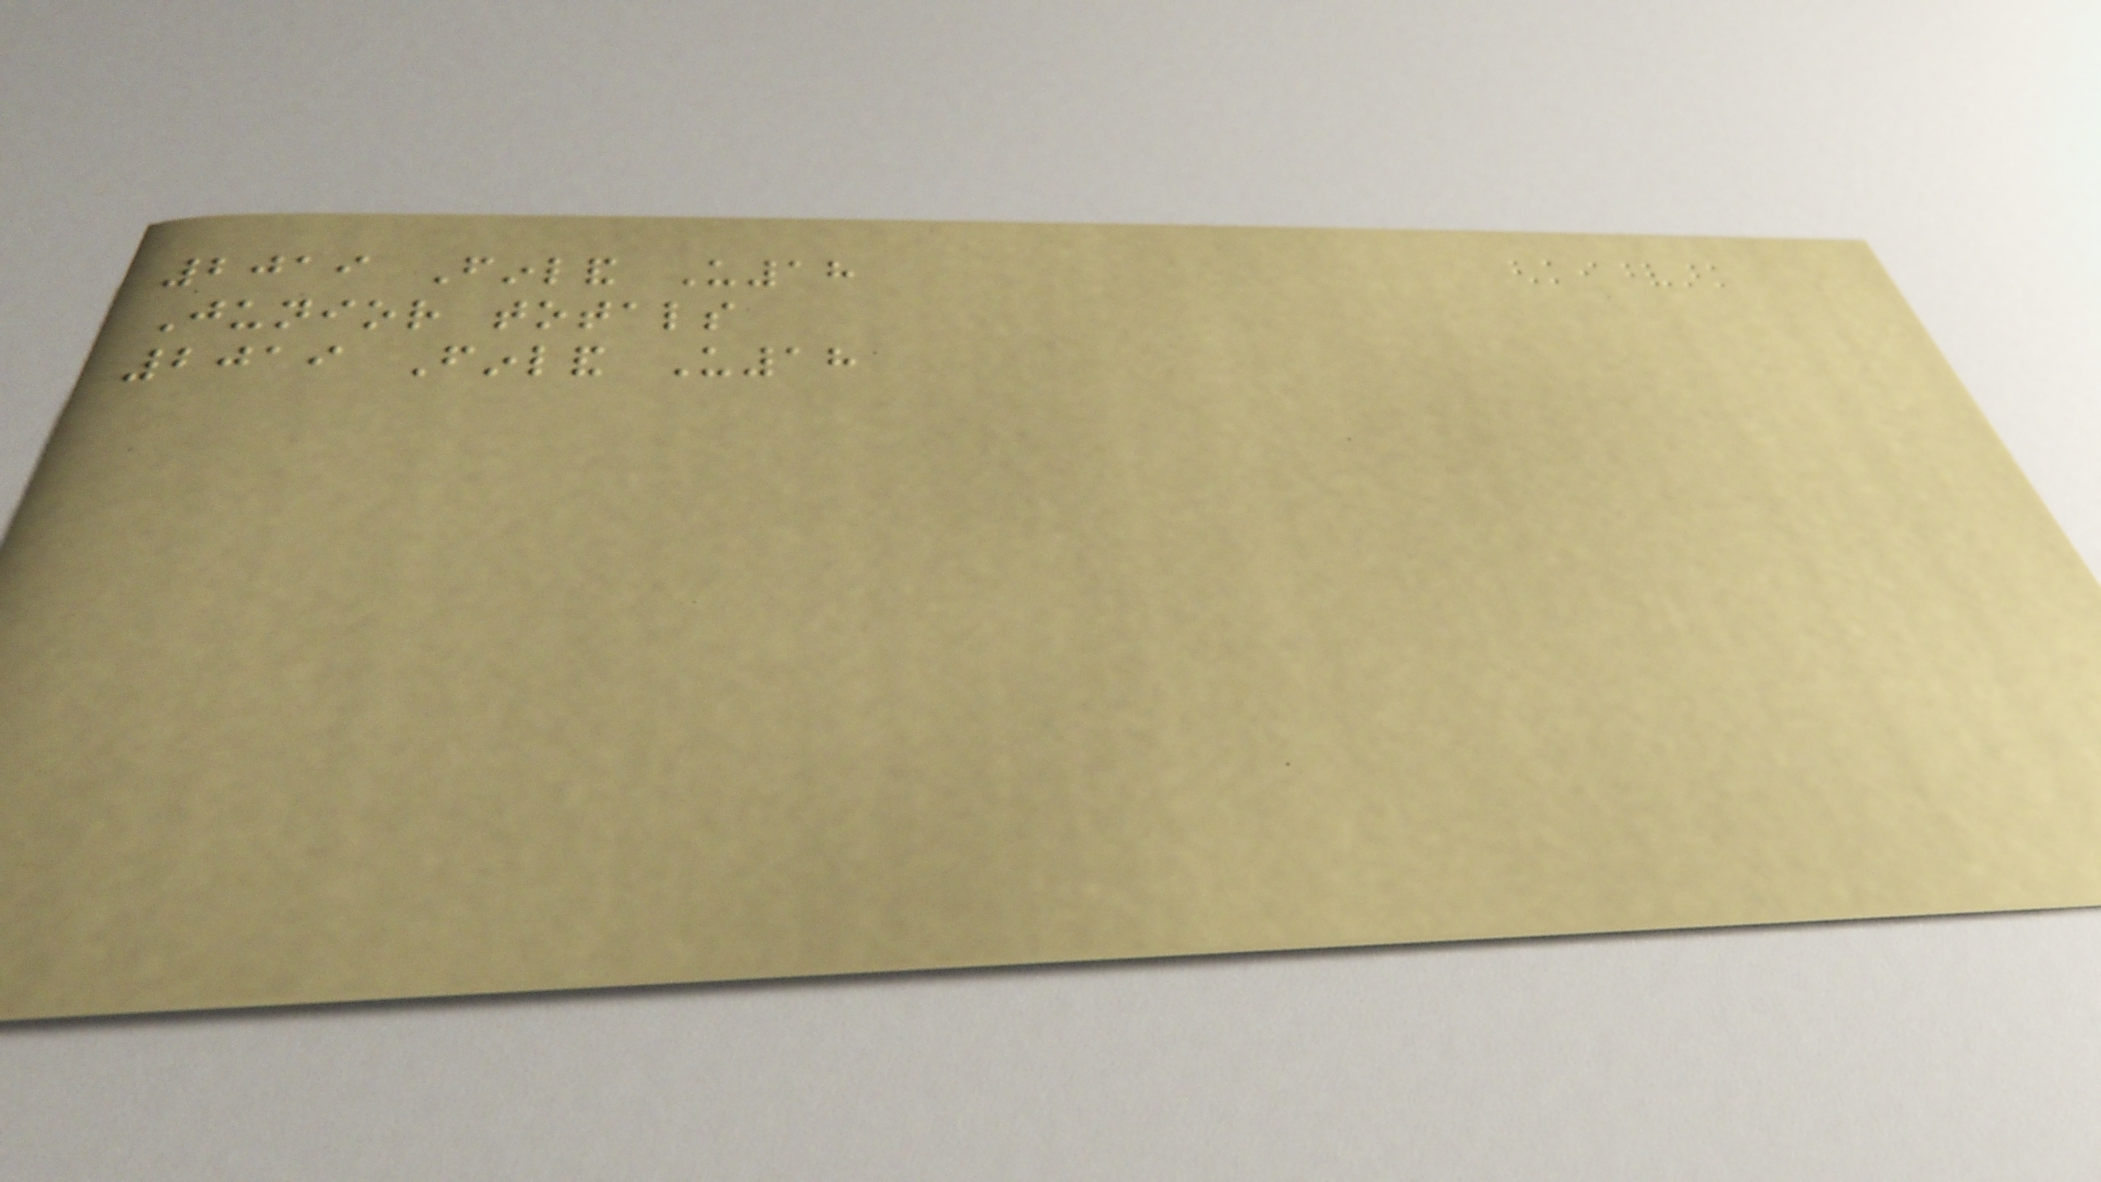2019 Finland U18
Junior totals
2019 Finland U18
